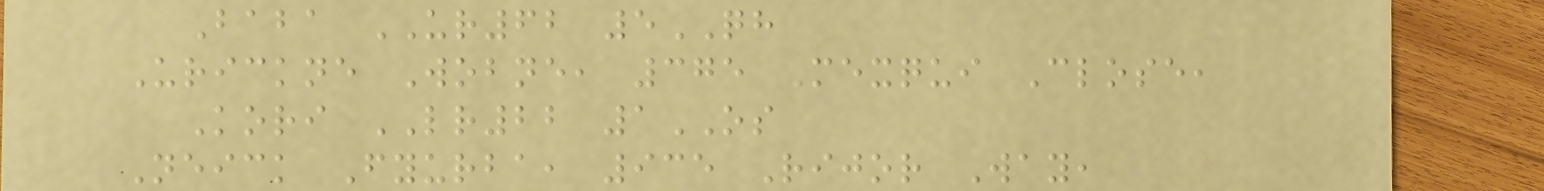Baba UR62 5QH
Urickne Wobne, 375 Mexqui Close,
Kori LR22 1OS
Neick Fyurba, 935 Rijor Way,
